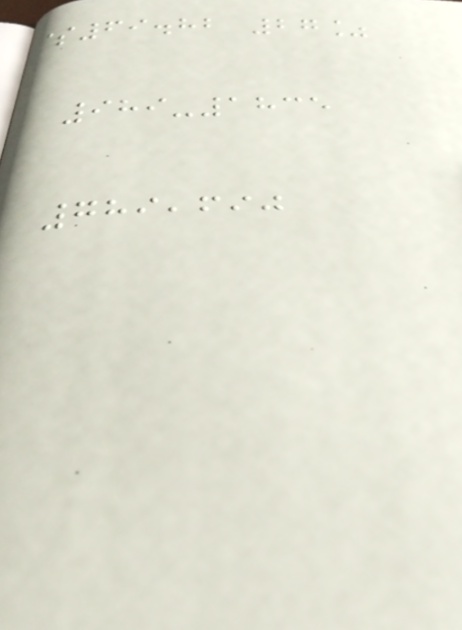$69.82 27%
989-1835
789,690
